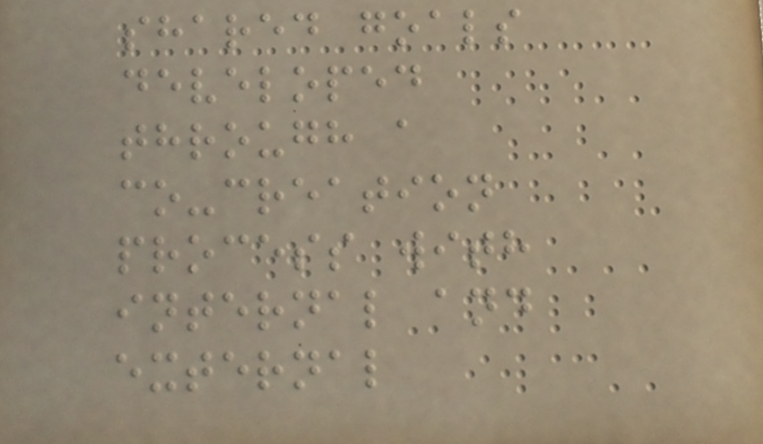shared goals
developed
through a
co-creation
process with
internal and
external
